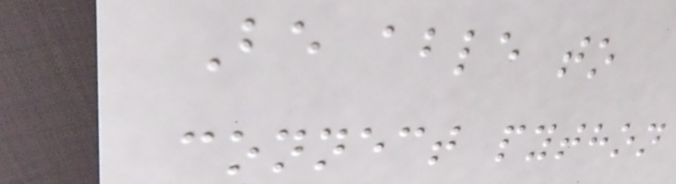Be able to
connect python
